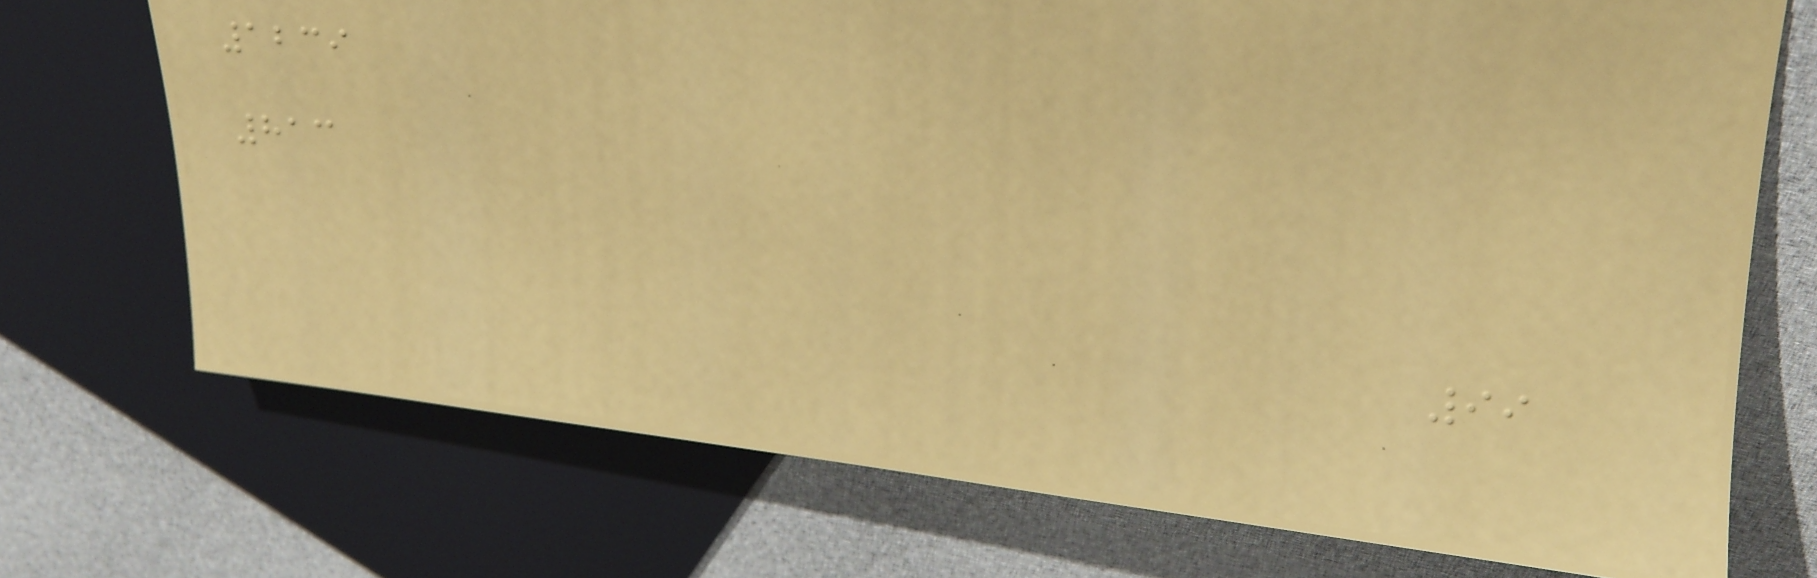1239
813
99
